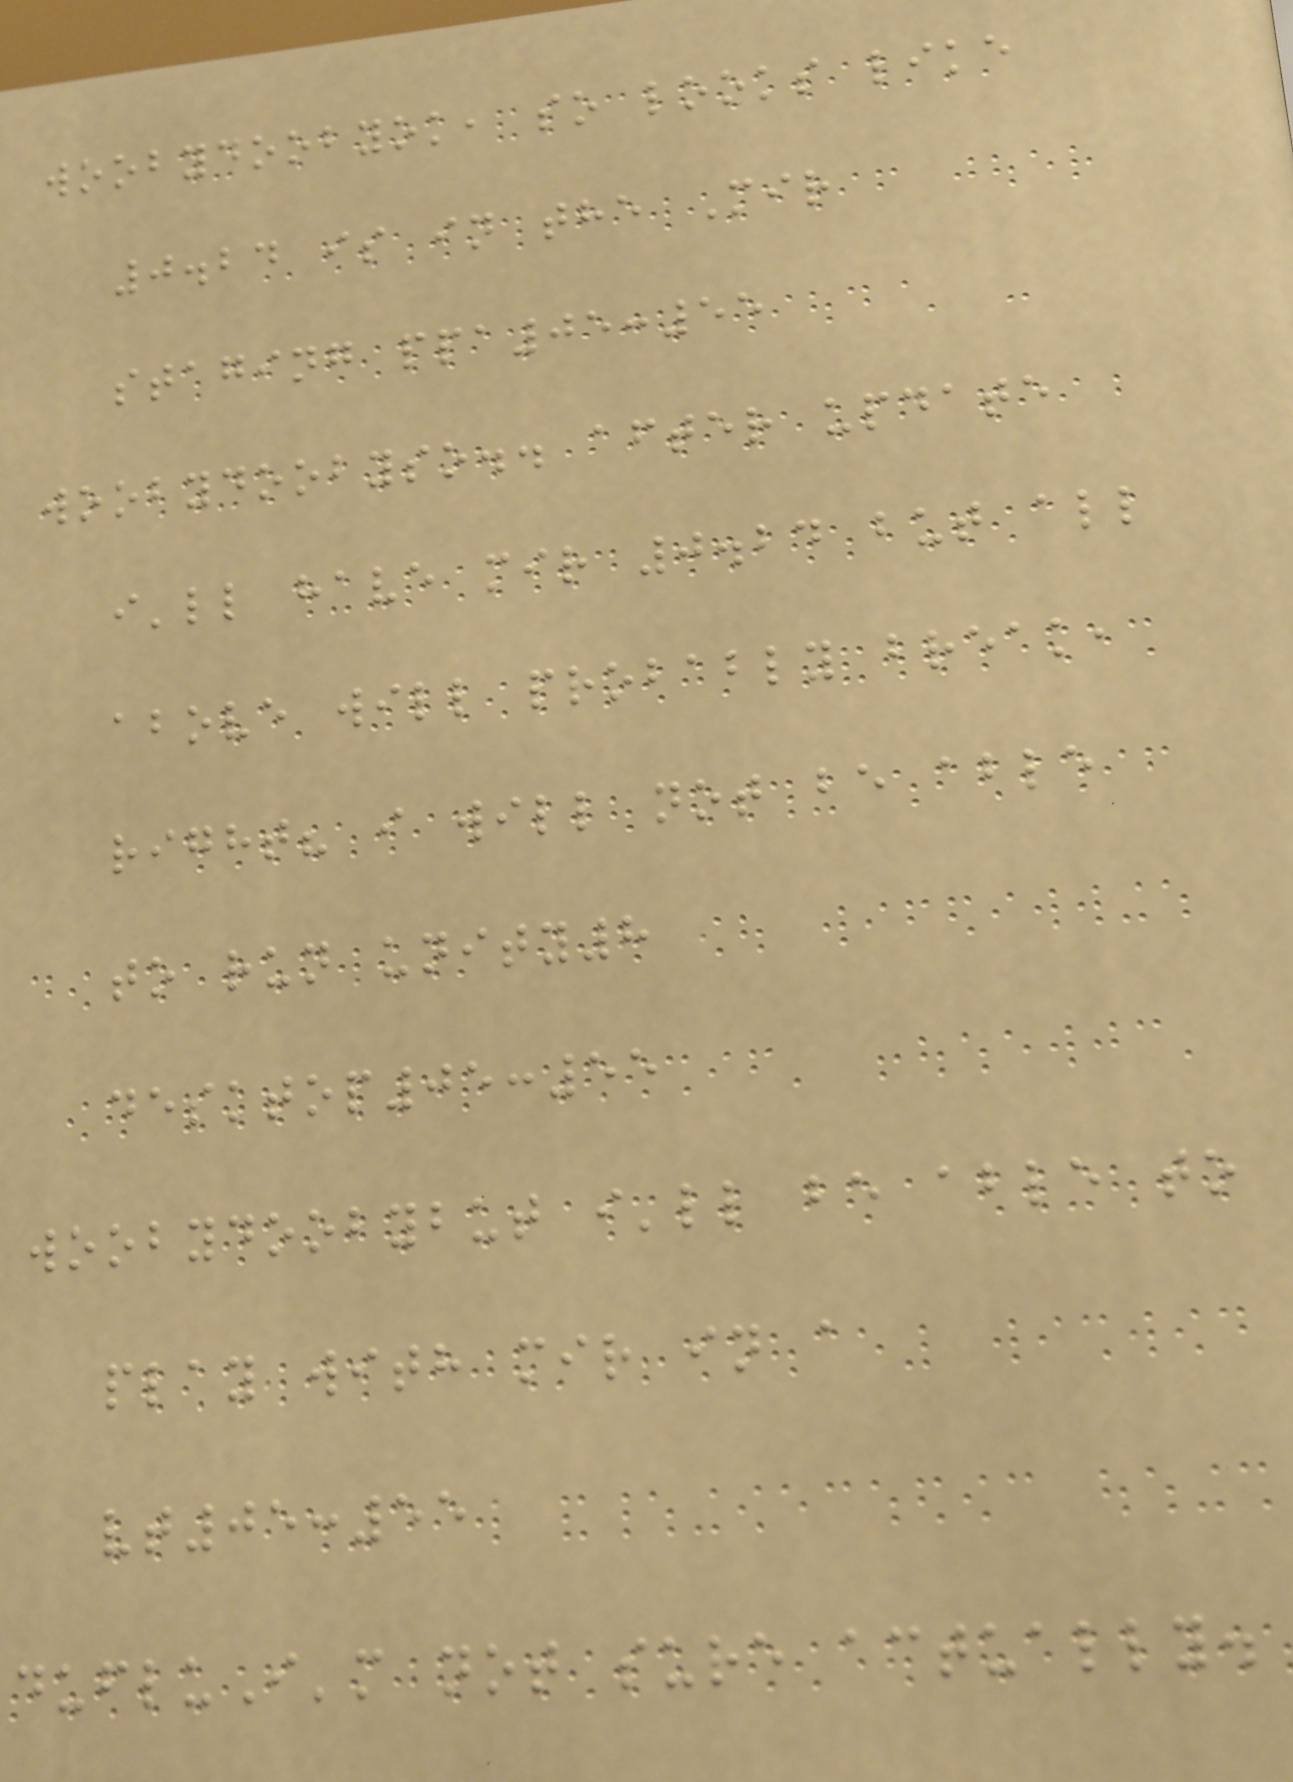woobydoobyok, so looks like
0.24 is in the Mir
staging ppa05:55
woobydoobyso.. after update
i'll have mir 0.24 but all
above will probably break,
right? i will not be able
to run unity8
desktop05:55
woobydoobybut i'll be able to
play with mir in a
vt05:55
dufluI'm not sure actually.
